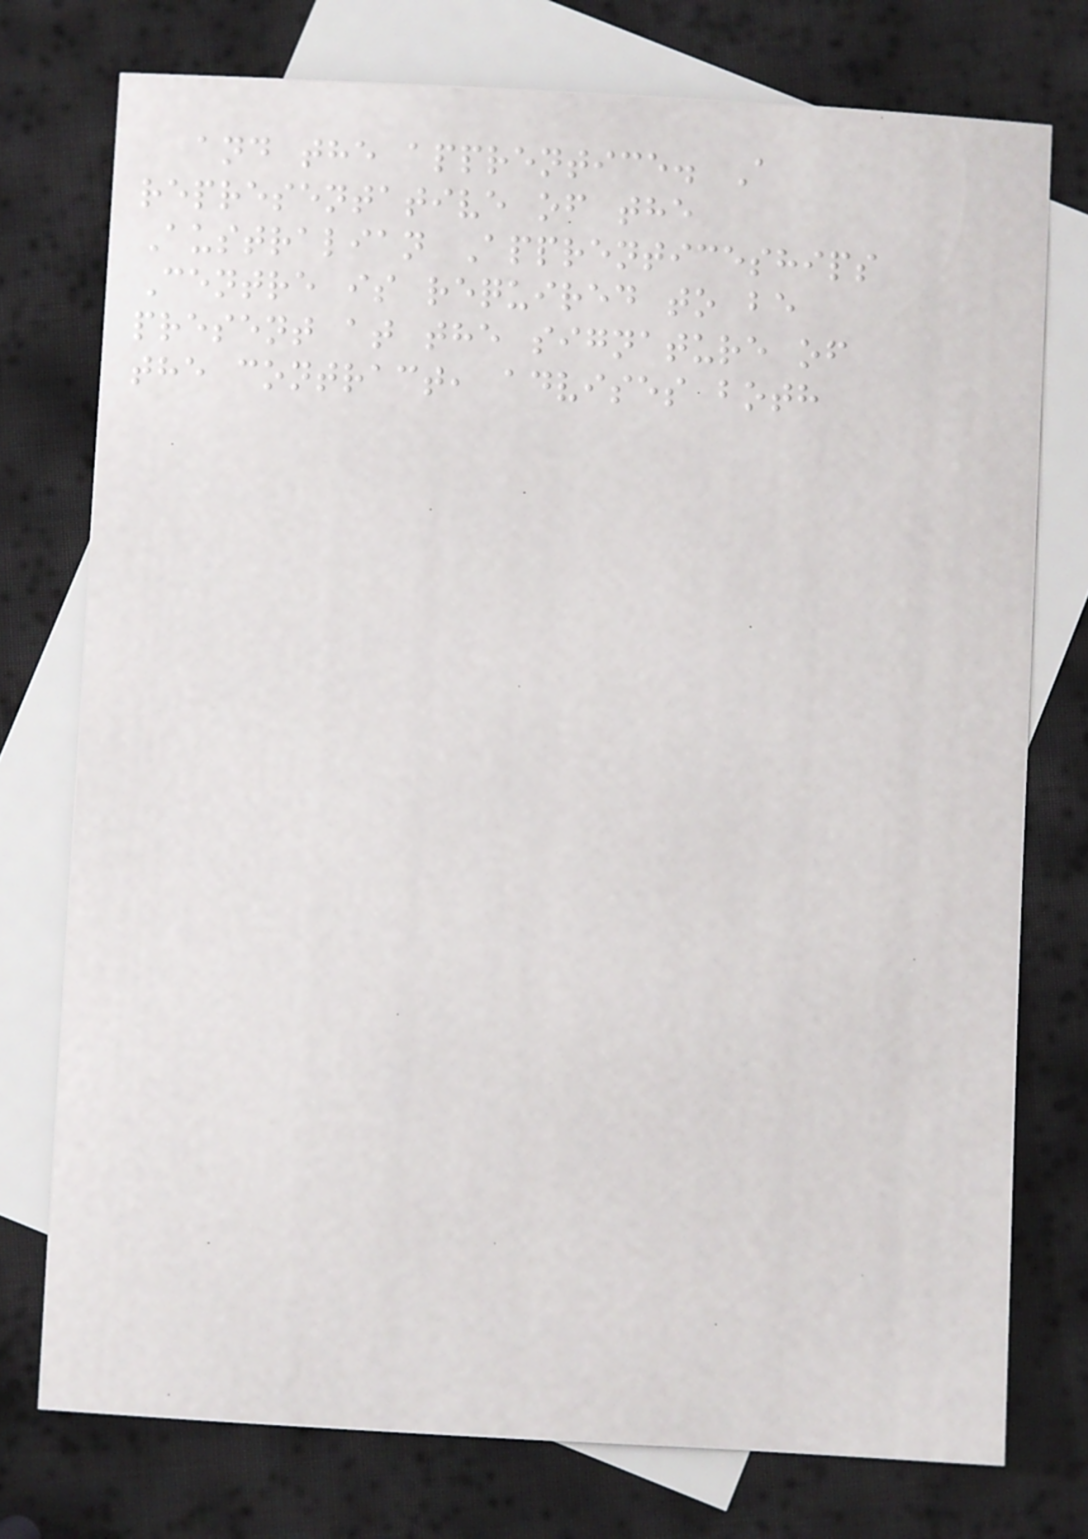and the apprentice. A
representative of the
Australian Apprenticeships
Centre is required to be
present at the signature of
the contract, advises both
